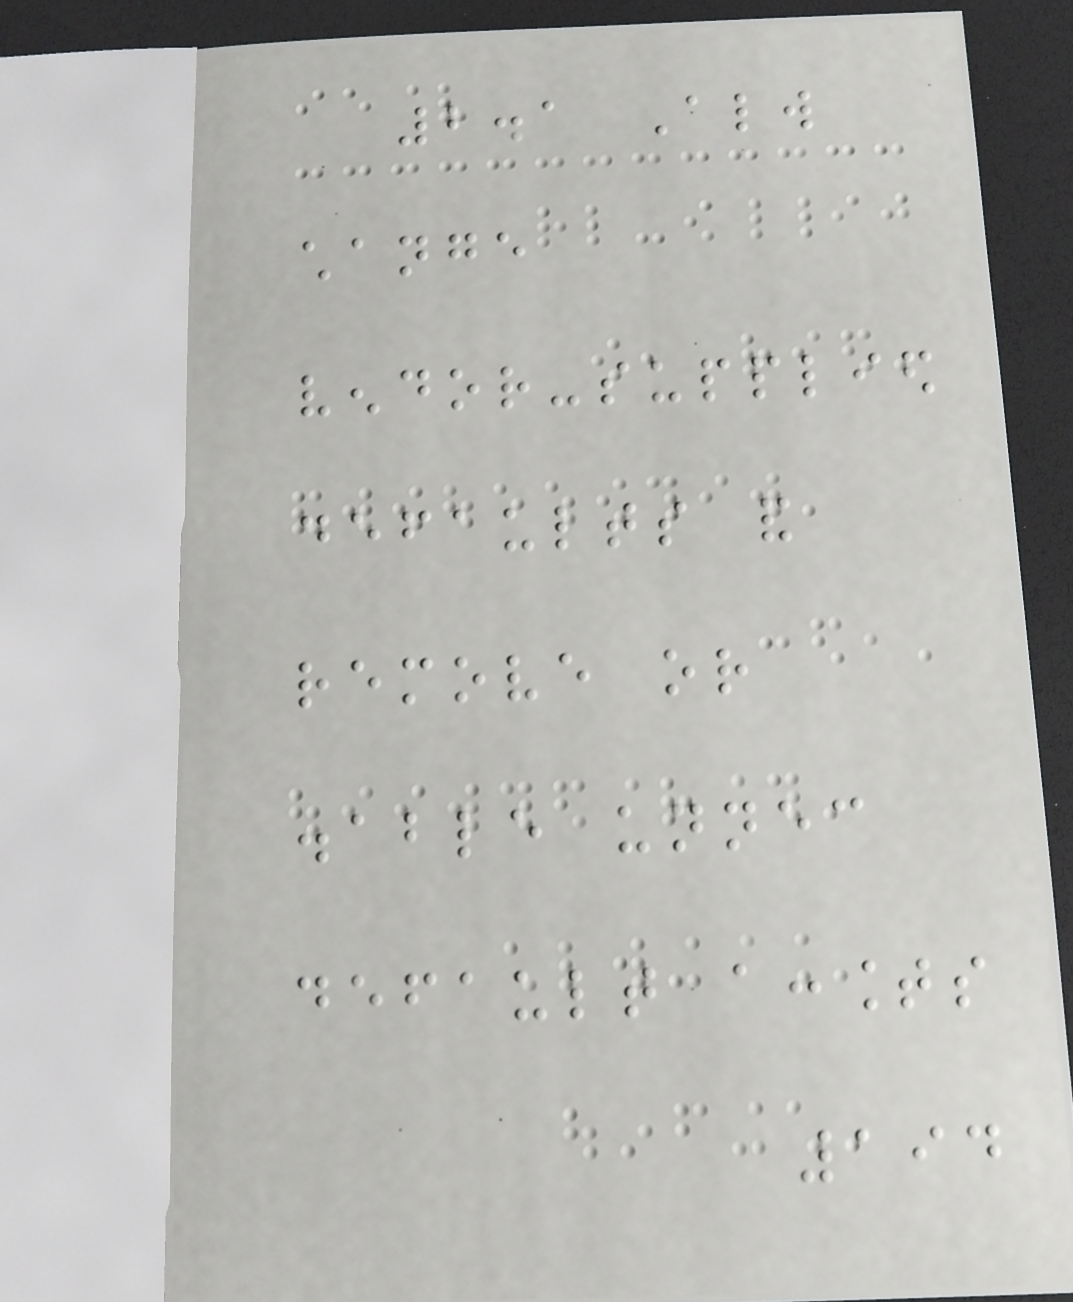2.1 Always
change
vendor-supplied
defaults and
remove or
disable unnecessary
default accounts
194
